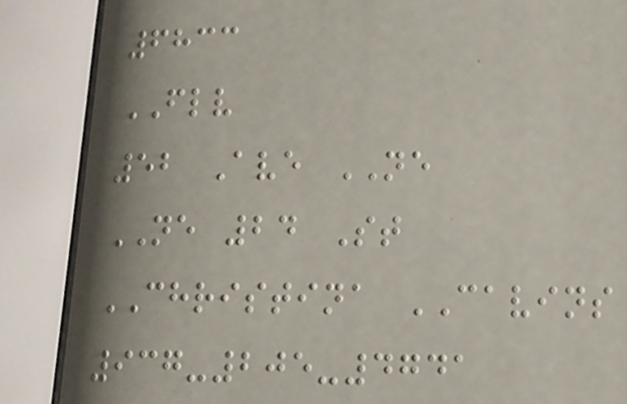6833
FLV
52 Ave NE
NE 24 St
CHRISTINA CAVINS
937-205-4741
